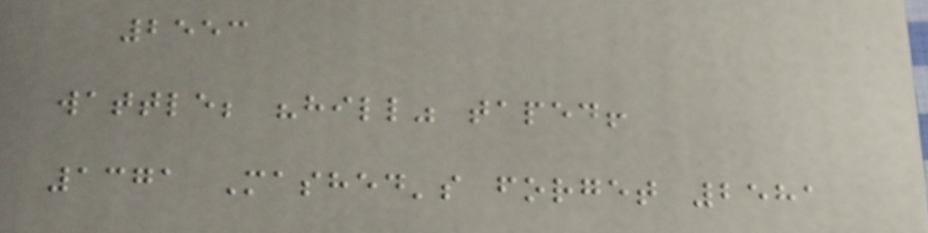2553
wattle; "hill" taped!
1371 Mashed's forget 2581
